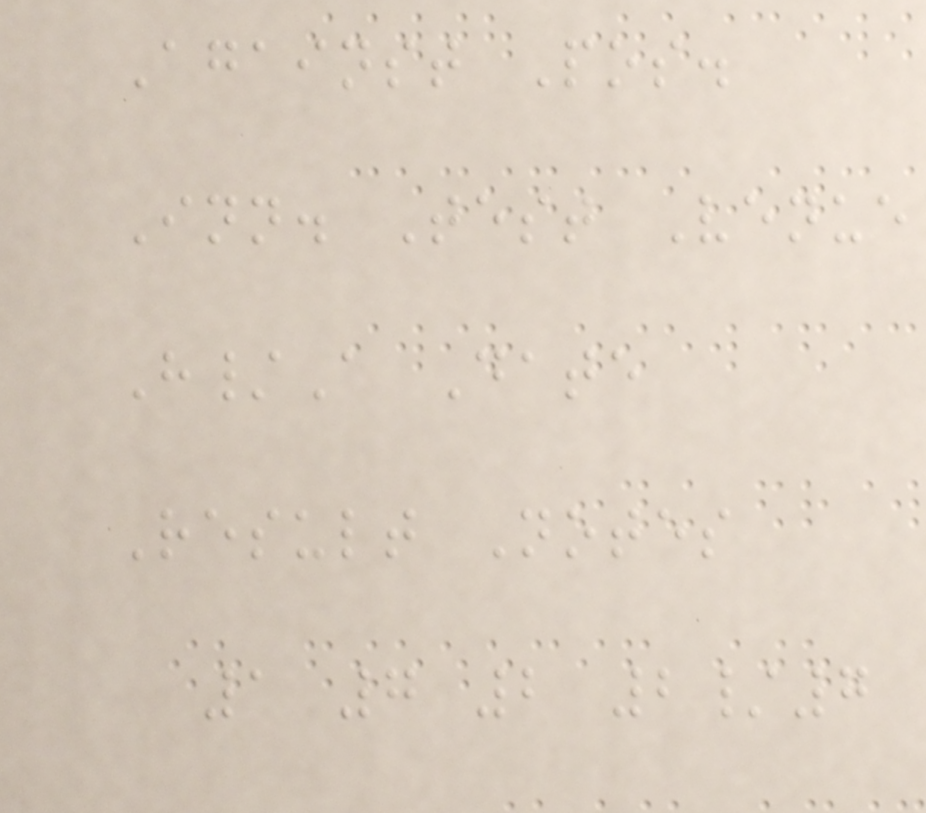Against Pos.
Inn. Test Venue
H/A Date
Result Notes
1 7 2 2/7
